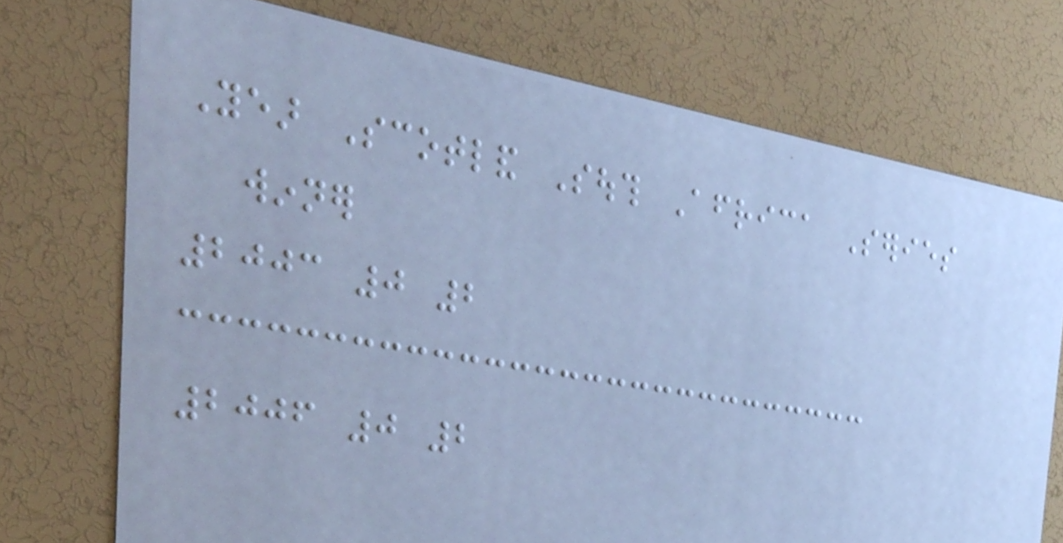Year Scotland South Africa Series
winner
2003 0 2
2006 0 2
